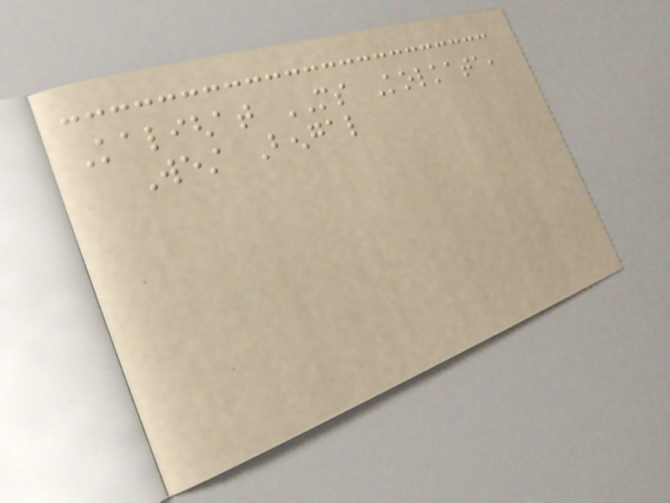Kalighat MS Kolkata,
West Bengal
